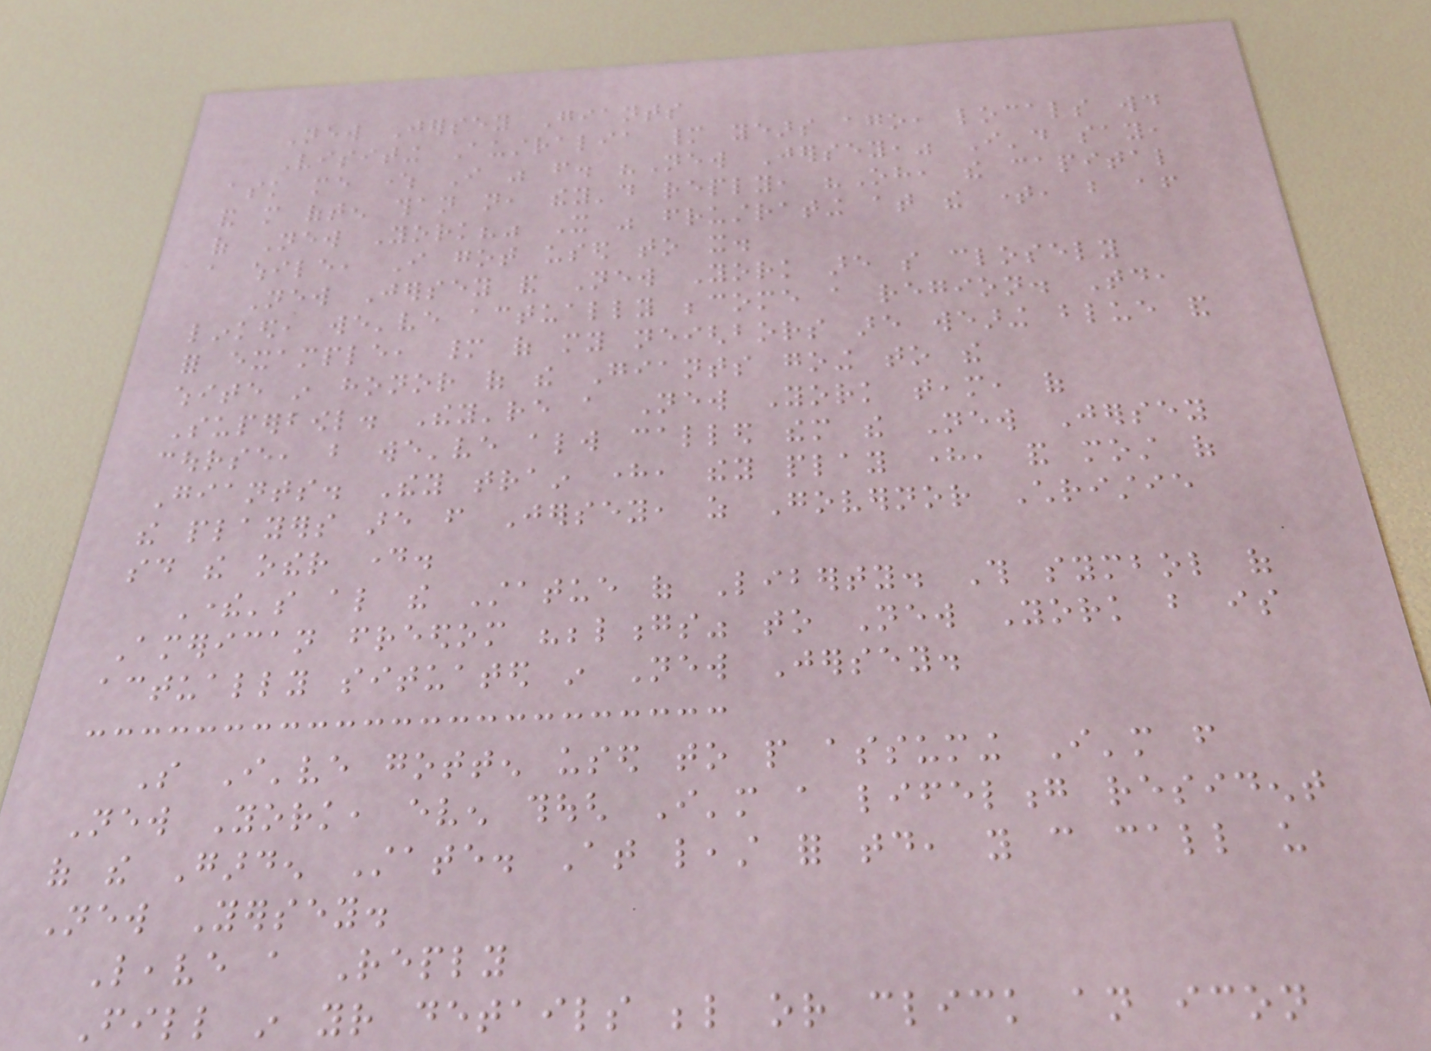New Jersey Giants
Visiting Australia many years ago, locals would
ask me where I was from. "New Jersey," I'd say,
and more often than not, they'd reply, "Oh, the capital
of New York?" It was frustrating at the time, but after
a while, I got used to it.
New Jersey and New York are so closely
linked, we've actually become a region. Today,
for example, many of my neighbors are wearing blue and
white in honor of the Giants going to the
Superbowl. They're a New York team, of
course, but we've always called them the New Jersey
Giants. They train here, they play here, and most of
the players are from Jersey, as Governor Christie
said the other day.
There's also the Statue of Liberty. This symbol of
American freedom "belongs" to New York but is
actually situated in New Jersey.
So I've gotten used to people assuming I'm from
New York, even though I'm a lifelong resident
of the Garden State. At least for today, you can call us
New Yersey.
Leave a Reply
Fill in your details below or click an icon
